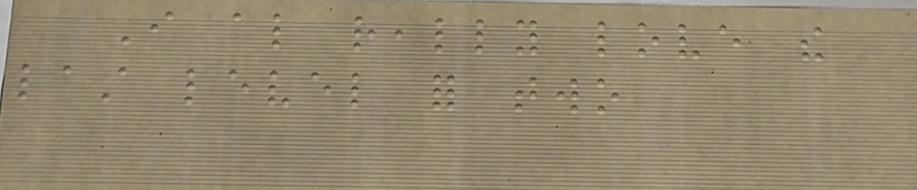I also really love the
last level for two
